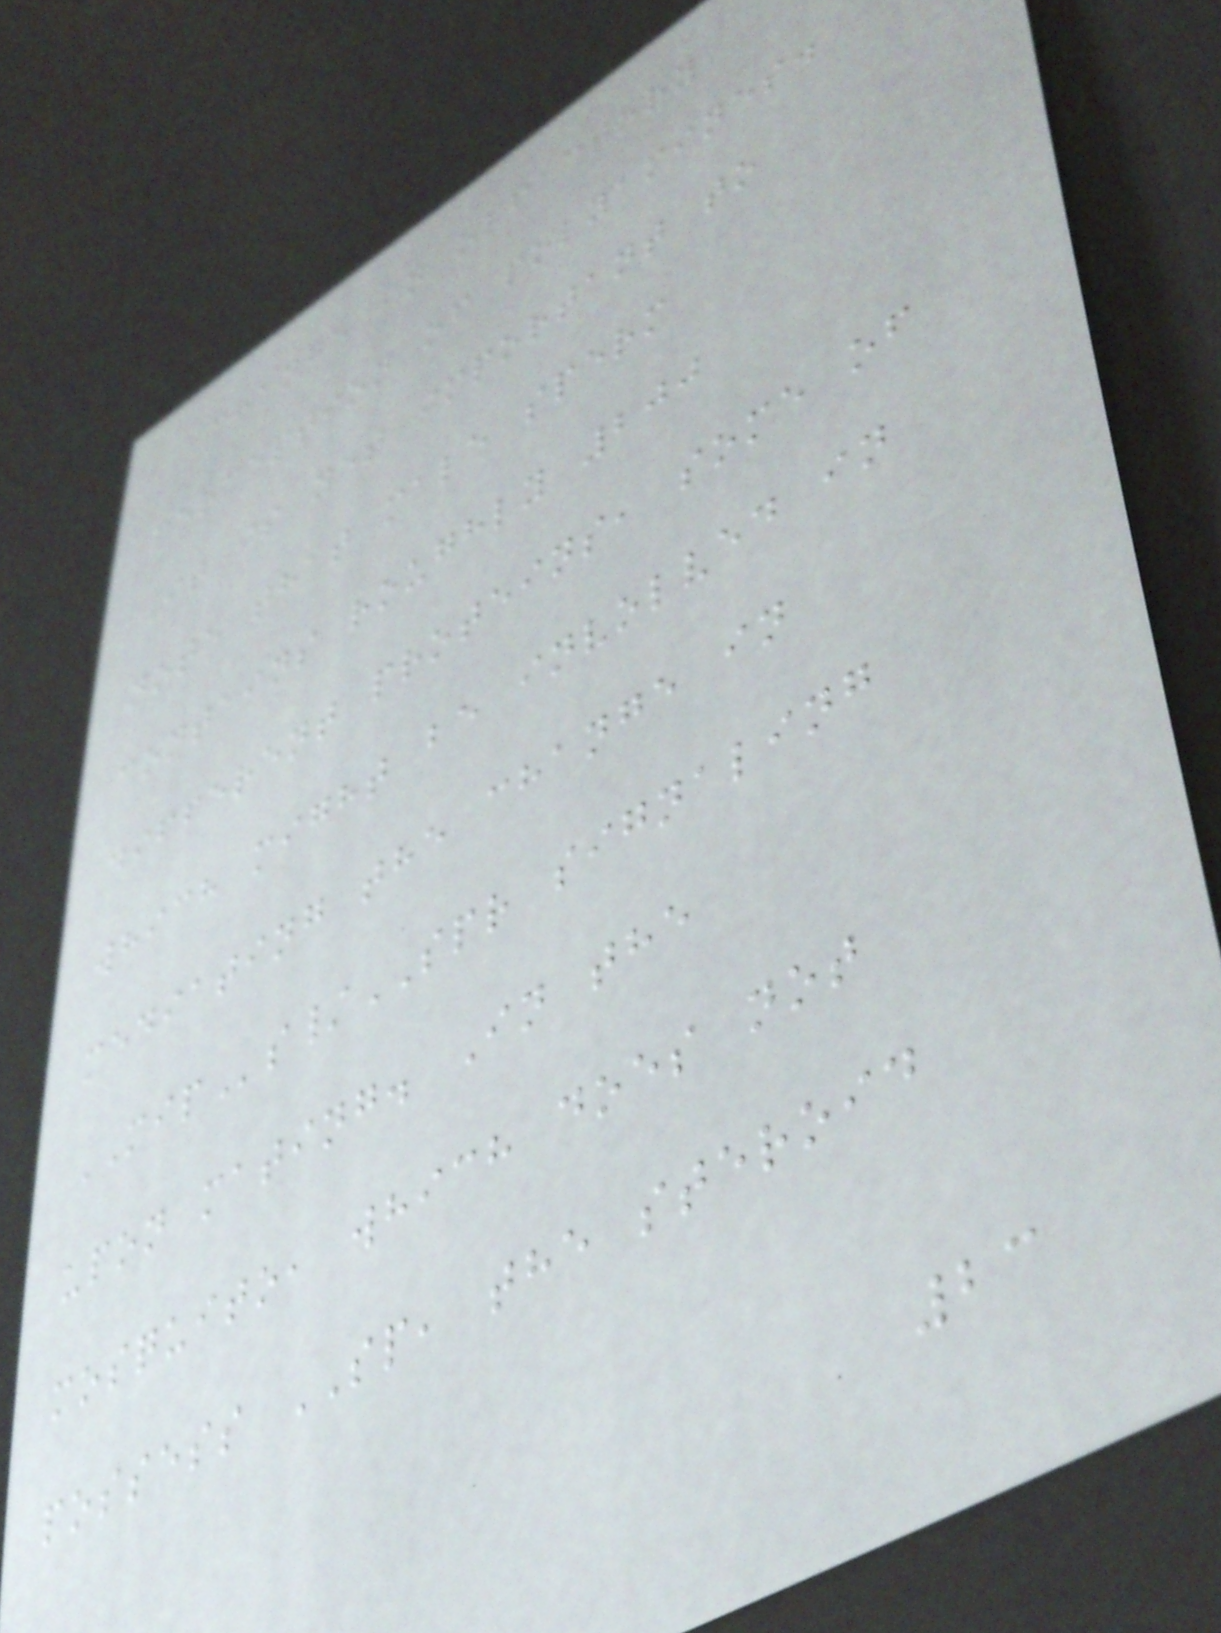change in olfactory
perception of polyamines.
It is yet important to
note that male sperm
contains roughly 200
different proteins, some of
which might be involved in
mediating the change in
MIPs/SPR signaling
upon mating. In the
mosquito, which does not
possess SP, the steroid
23
